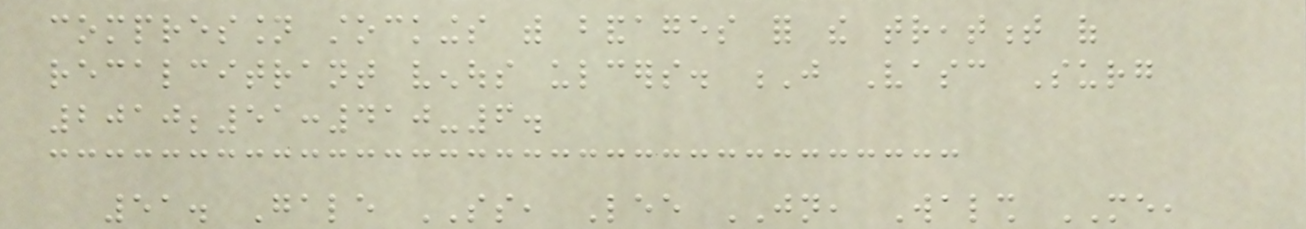compression stockings with bandages for the treatment of
recalcitrant venous ulcers. J Vasc Surg
2010;51:410-6.
51. Gale SS, Lee JN, Walsh ME,
